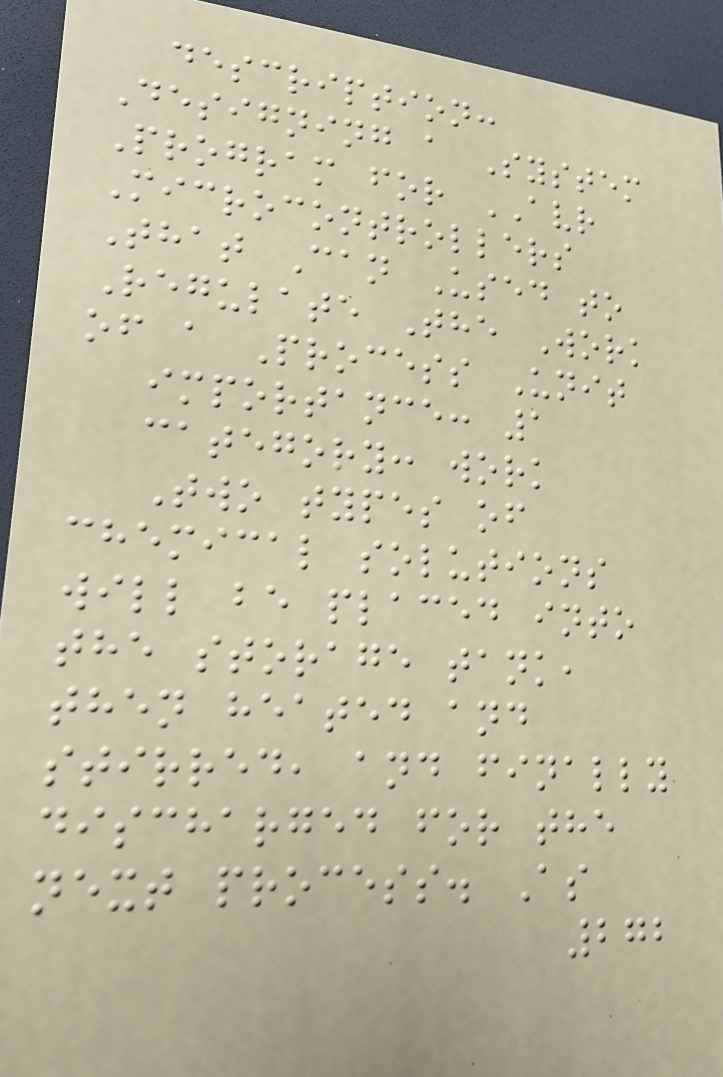description:
Designing a System
Program for AVR
Microcontrollers
That Can Used to
Regulate The Work
of a Process Unit
importance: 1
category: work
Two types of
chemical solutions
will be placed into
the storage tank,
then heated and
stirred, and finally
discharged for the
next process. As
272
